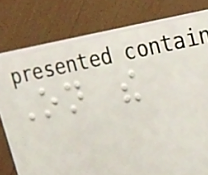On the
